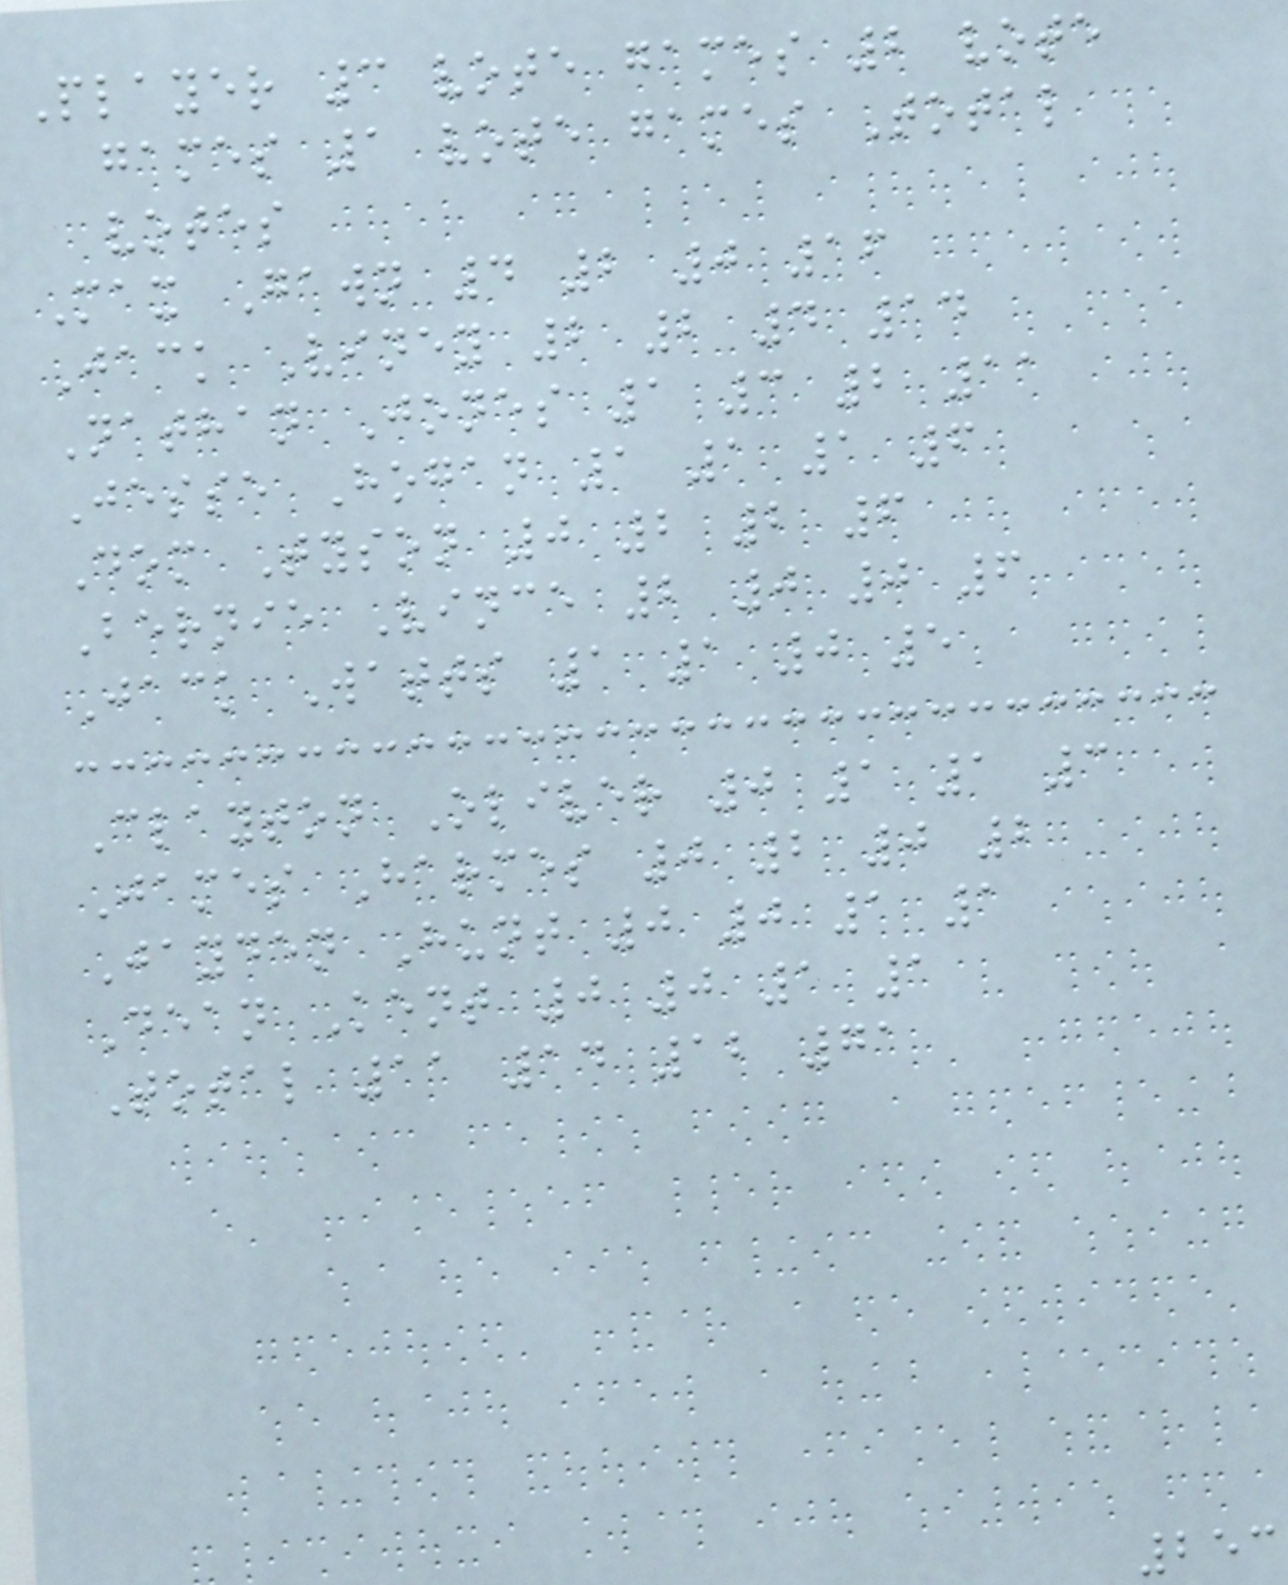Player 3 vote games 2 vote
games 1 vote games Total
votes
Max Gawn 4 2 0 16
Jack Viney 2 2 4 14
Nathan Jones 1 3 2 11
Jesse Hogan 1 1 1 6
Dom Tyson 0 2 2 6
Bernie Vince 2 0 0 6
Jack Watts 1 1 0 5
Clayton Oliver 0 1 1 3
James Harmes 0 2 0 2
Jayden Hunt 0 0 1 1
Dean Kent 0 0 1 1
Total 11 14 12 71
253
